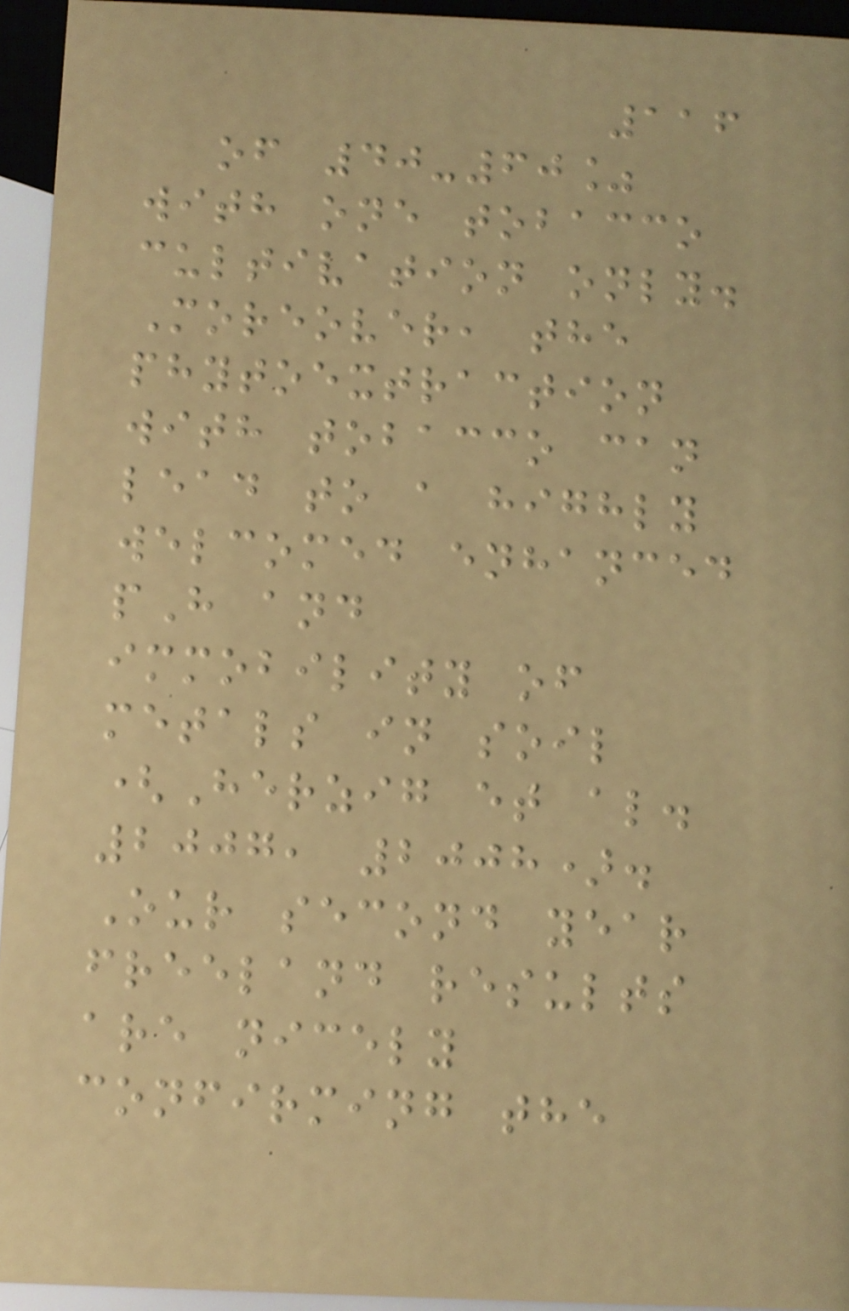116
of 40-60%
with one tobacco
cultivation only.
Moreover, the
phytoextraction
with tobacco can
lead to a highly
welcomed enhanced
pH and
immobility of
metals in soil
(Herzig et al.
2007, 2008).
Our second year
freeland results
are nicely
confirming the
